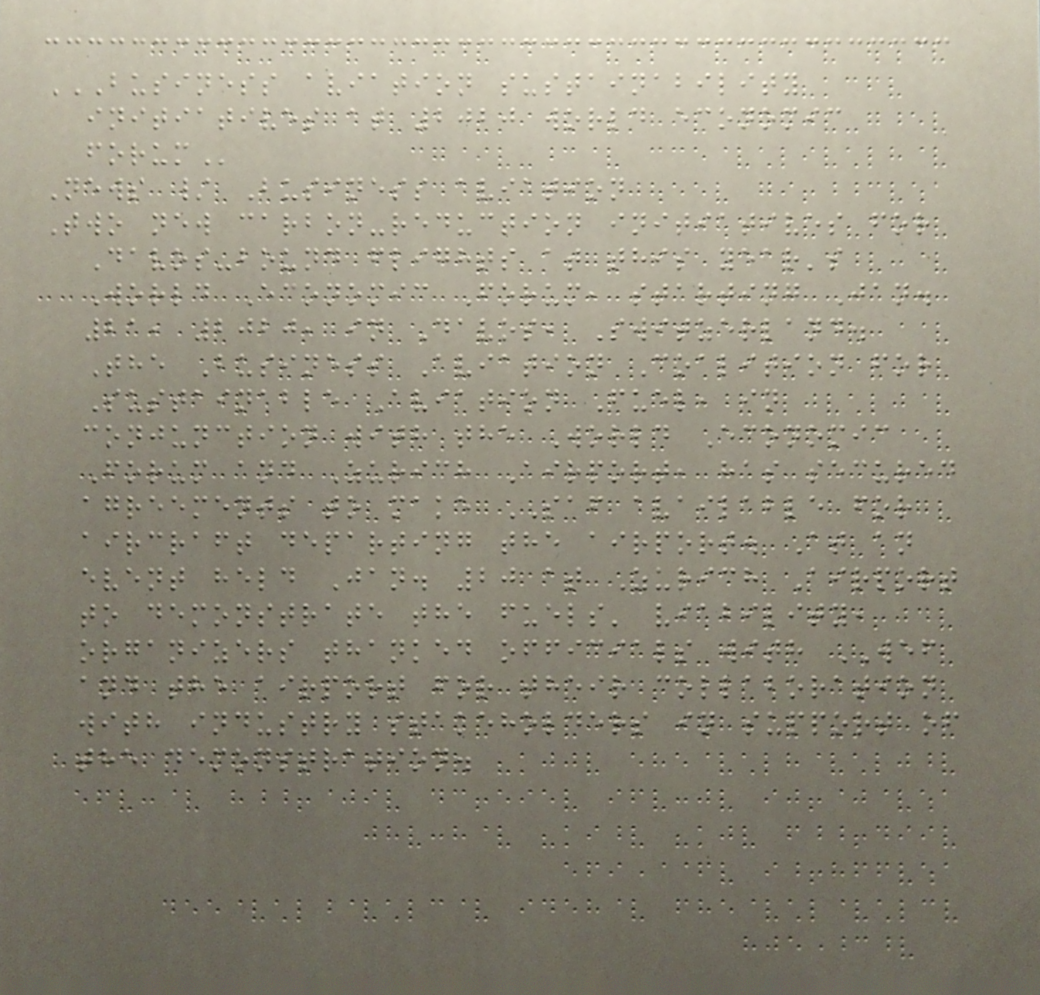BUSINESS AVIATION SUSTAINABILITY
INITIATIVES AT 2020 WORLD ECONOMIC
FORUM
News / Business aviation
Two new carbon-reduction initiatives for
Davos-bound flights at this year's
World Economic Forum, starting Jan.
21, 2020, in Davos, Switzerland.
The Business Aviation Coalition for
Sustainable Aviation Fuel, in
conjunction with the World Economic
Forum and Zurich Airport, has secured
agreements to make SAF available for
aircraft departing the airport. At an
event held Jan. 20 at Zurich Airport
to demonstrate the fuels' viability,
organizers thanked officials with WEF
and the airport for their collaboration
with industry stakeholders in support of
the demonstration.
